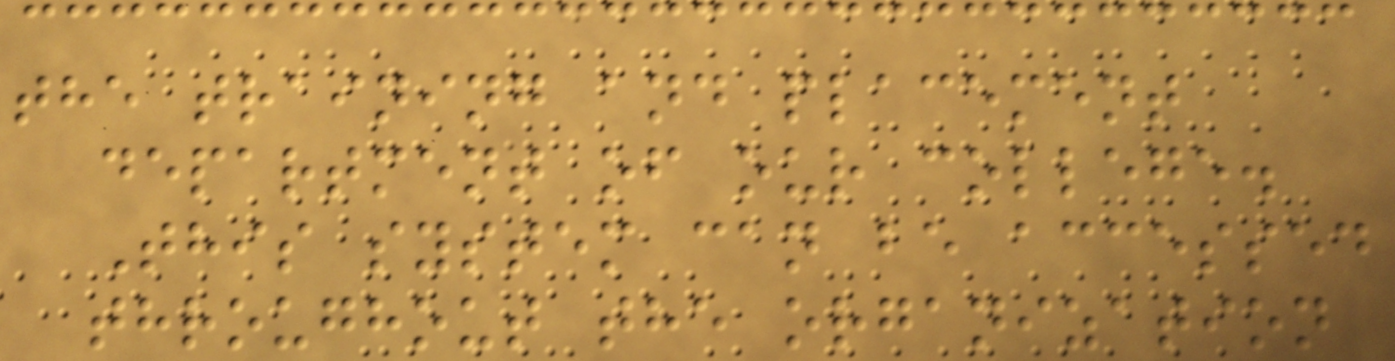the training and placement
department of our college.
This system can be accessed
throughout the organization
